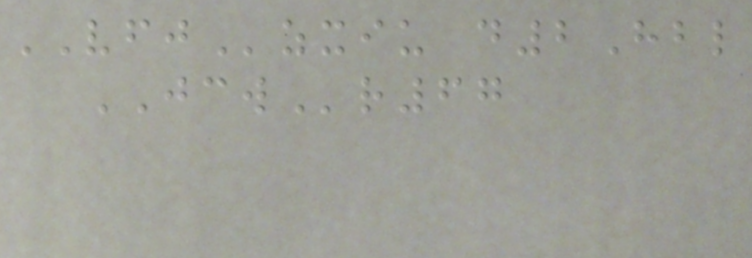VFJzxiu d2Hbl
JCWr67
